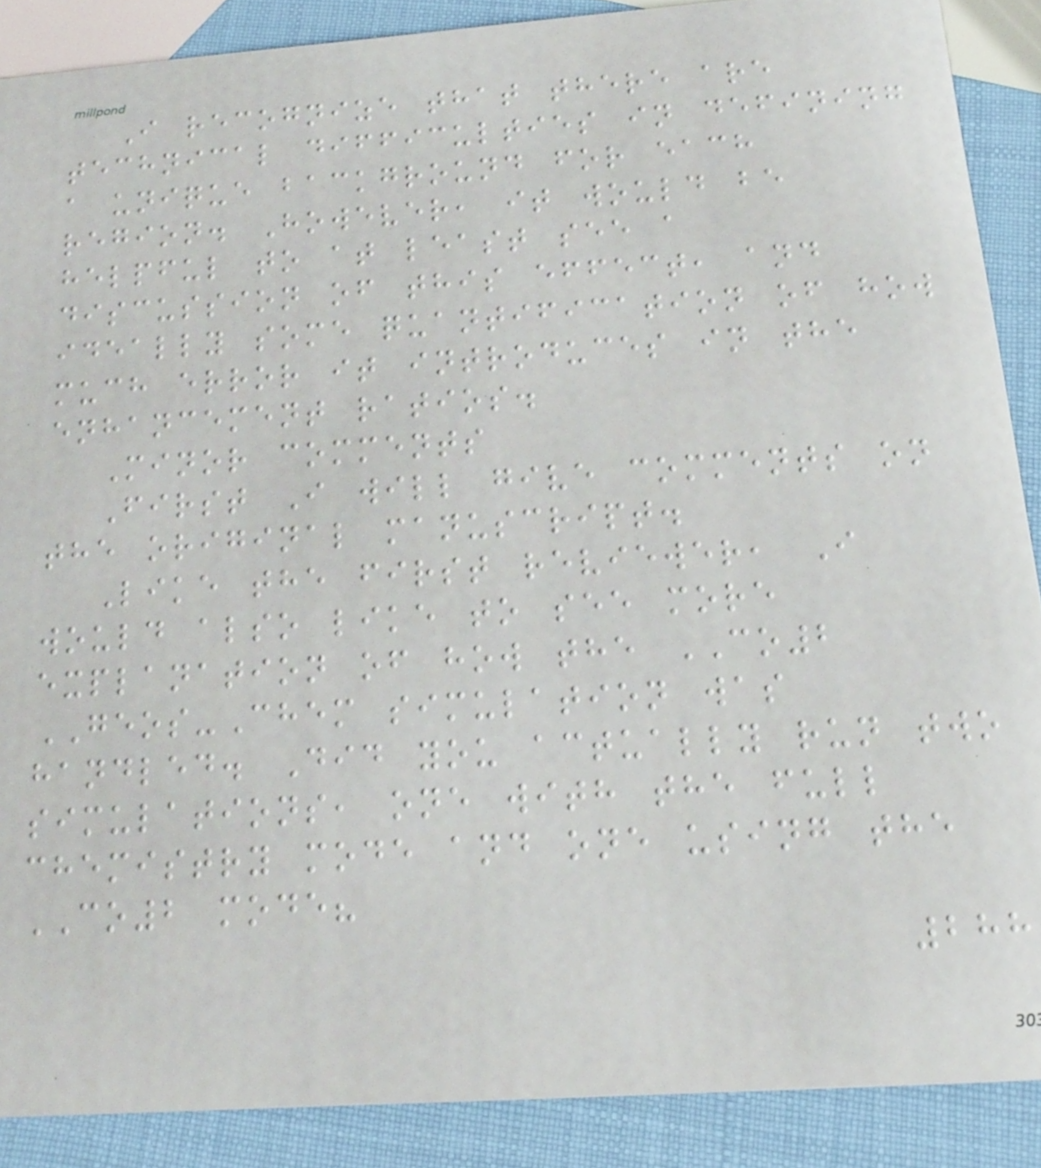I recognize that there are
technical difficulties in defining
a unique background for each
region. However, it would be
helpful to at least see a
discussion of this effect, and
ideally some quantification of how
much error it introduces in the
enhancement ratios.
Minor comments
First I will give comments on
the original manuscript.
Like the first reviewer, I
would also like to see more
explanation of how the CO2
GEOS-Chem simulation was
handled. Did you actually run two
simulations, one with the full
chemistry mode and one using the
CO2 mode?
288
